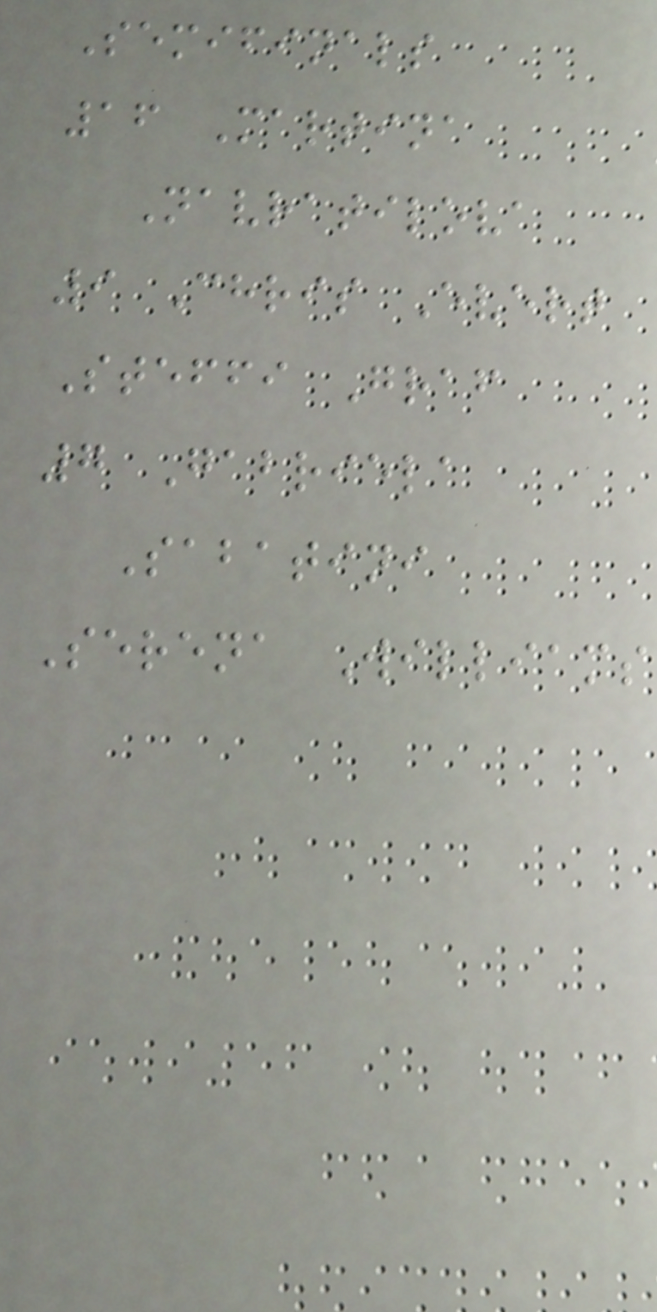Semifinals
16 Martina
Navratilova
9 Chris Evert
Steffi Graf
7 Gabriela
Sabatini
Serena Williams
